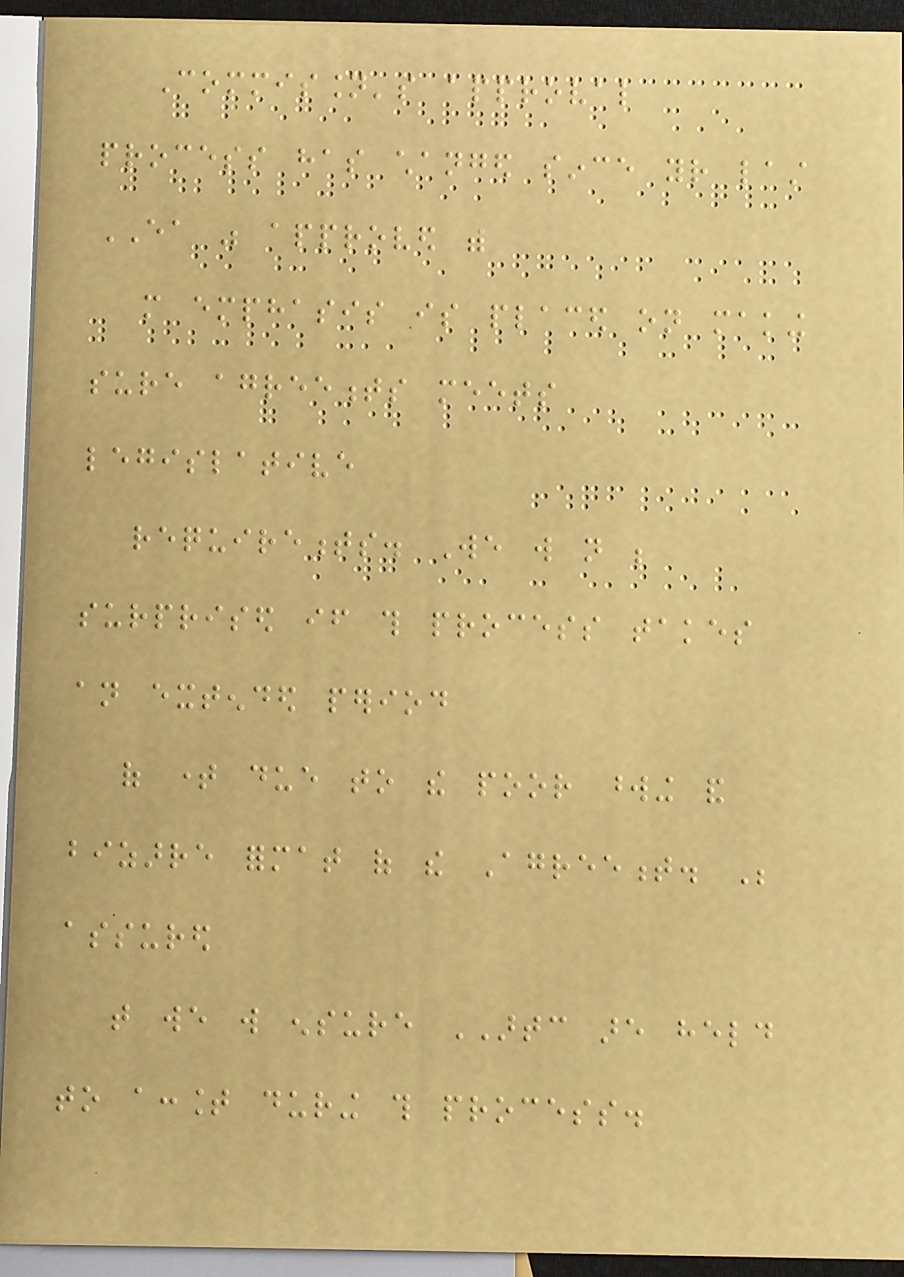Commission's approval
process has changed since your last
EA was approved with
more emphasis is placed on making
sure agreements meets
legislative
requirements. We will not be
surprised if this process takes
an extended period
of time due to the poor wording and
bizarre format of the Agreement. Be
assured
that we will ensure ARTC are held
to account during this process.
